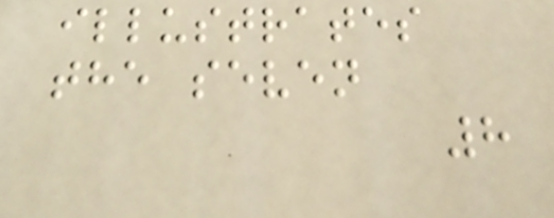illustrates
the seven
8
